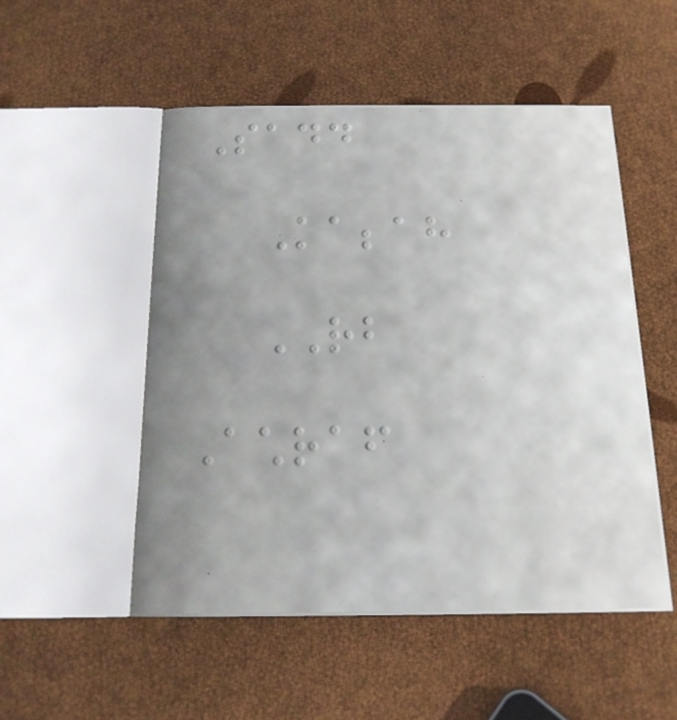Sadd
Kabbah
RB
Achraf
